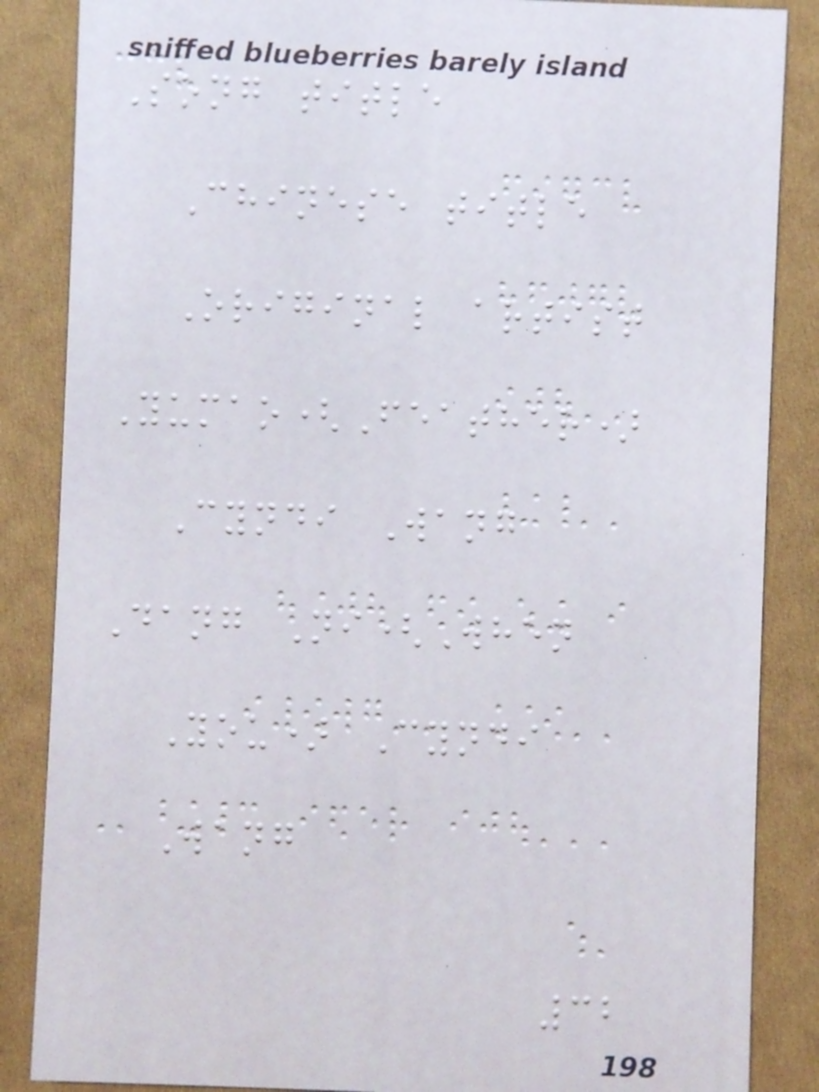Song title
Chinese title
Original artist
Yumao(Feather)
Cyndi Wang
Dang Ni(When
You) Cyndi
Wang
32
